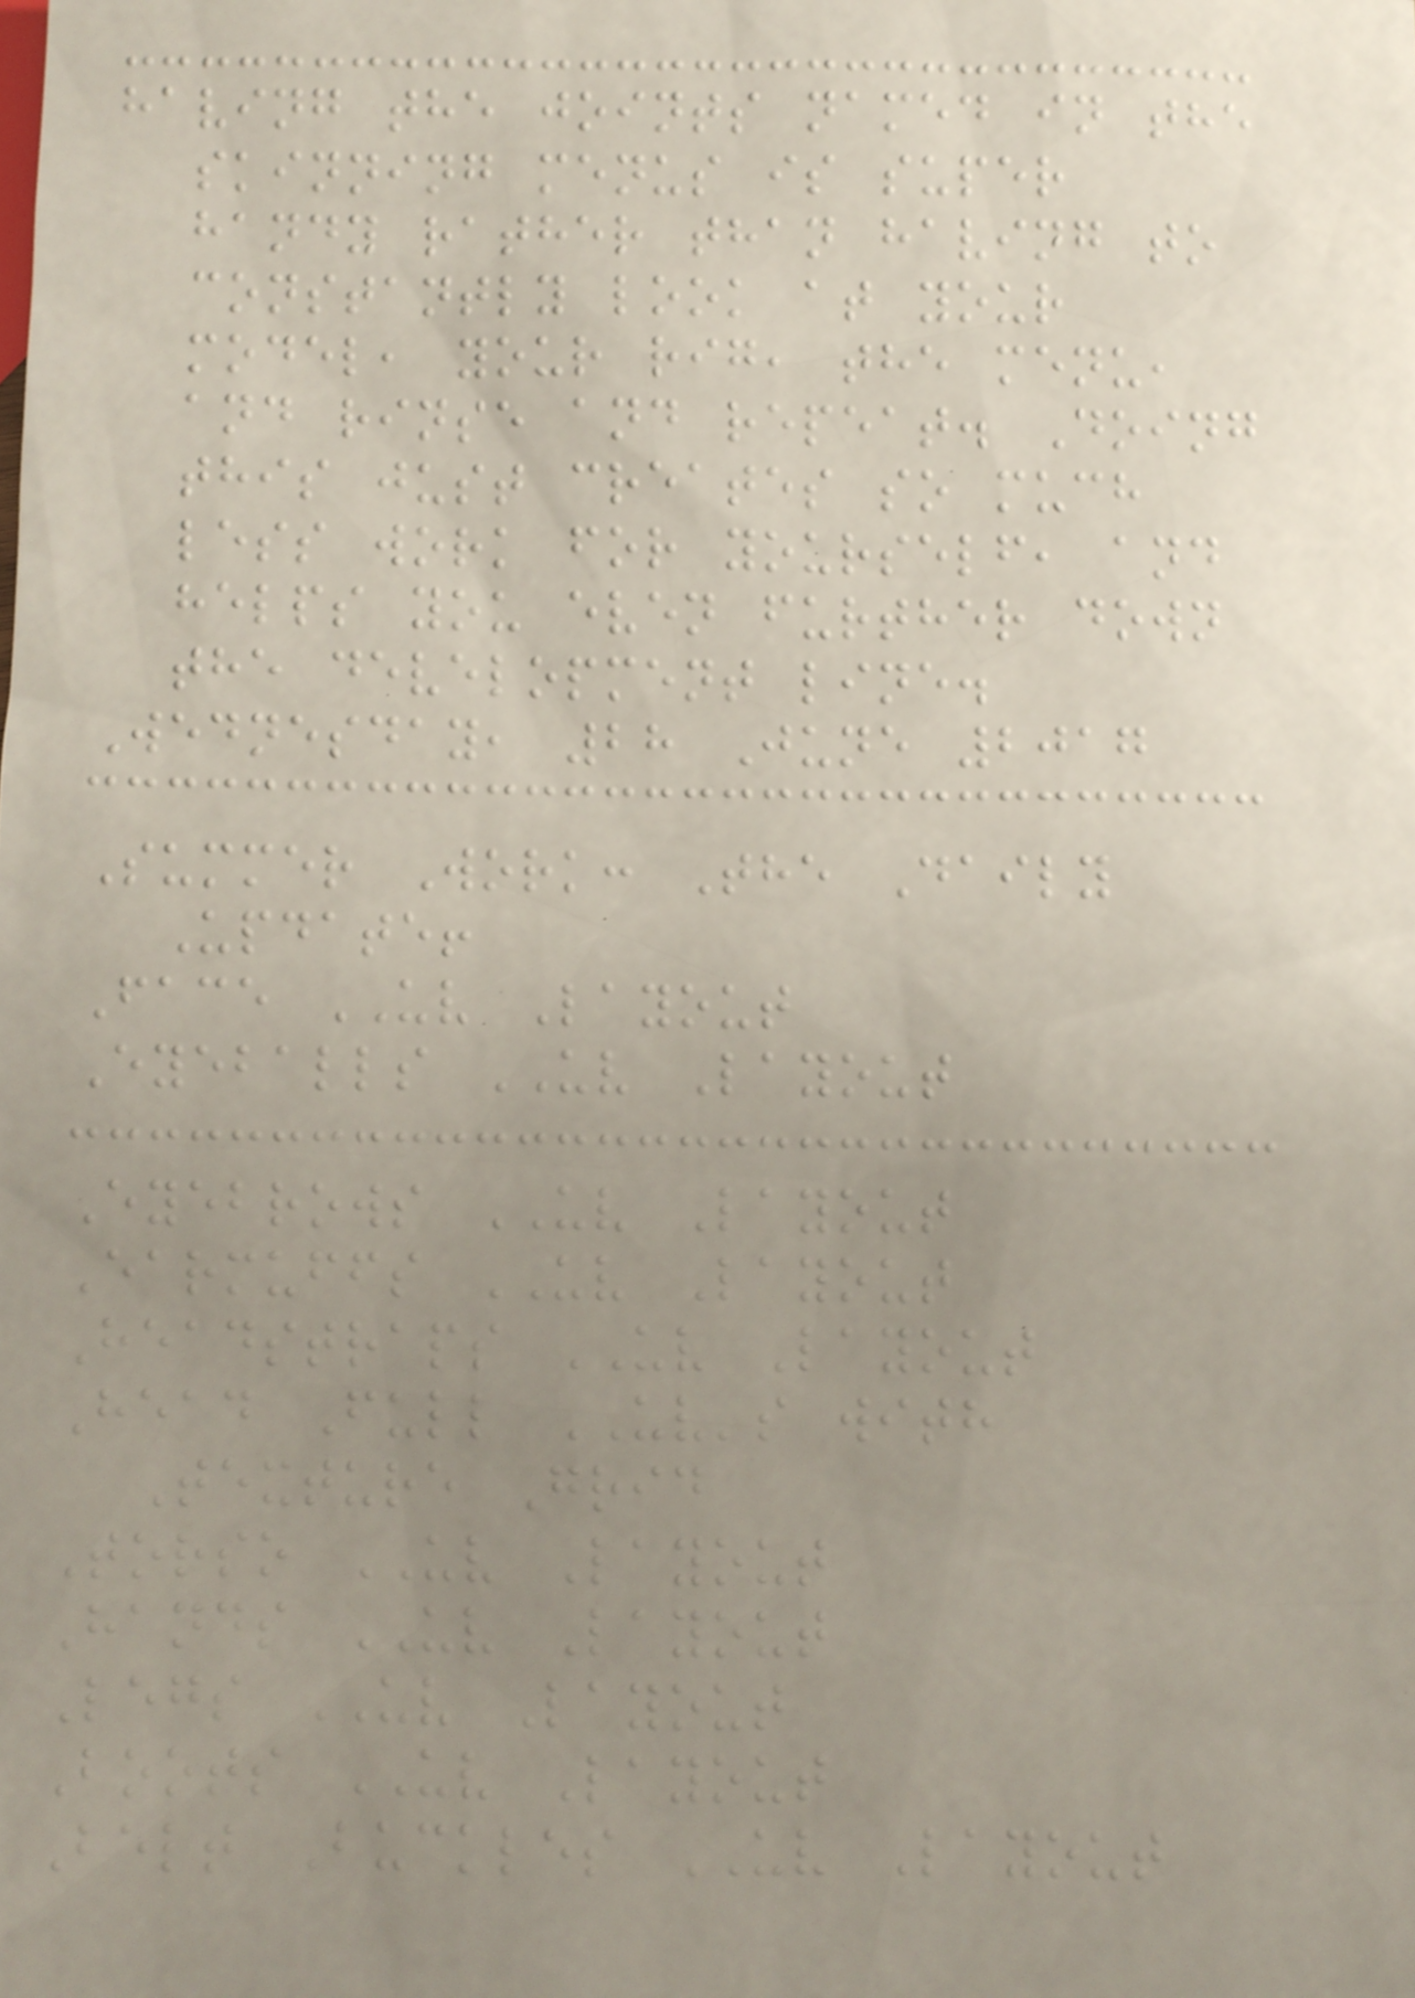having the joints named in the
skinning menus is super
handy rather than having to
constantly look at your
model, your rig, the menu,
and rinse and repeat. Doing
this just creates so much
less work for yourself, and
helps you even further down
the development line.
Wednesday, 28 June 2017
Summer Work: The Daily
Update!
Face UV Layout
Eyeballs UV Layout
Eyebrows UV Layout
Earmuffs UV Layout
Headstraps UV Layout
Head Full UV's with
Texture Grid
Torso UV Layout
Hands UV Layout
Legs UV Layout
Boots UV Layout
Belt Buckles UV Layout
